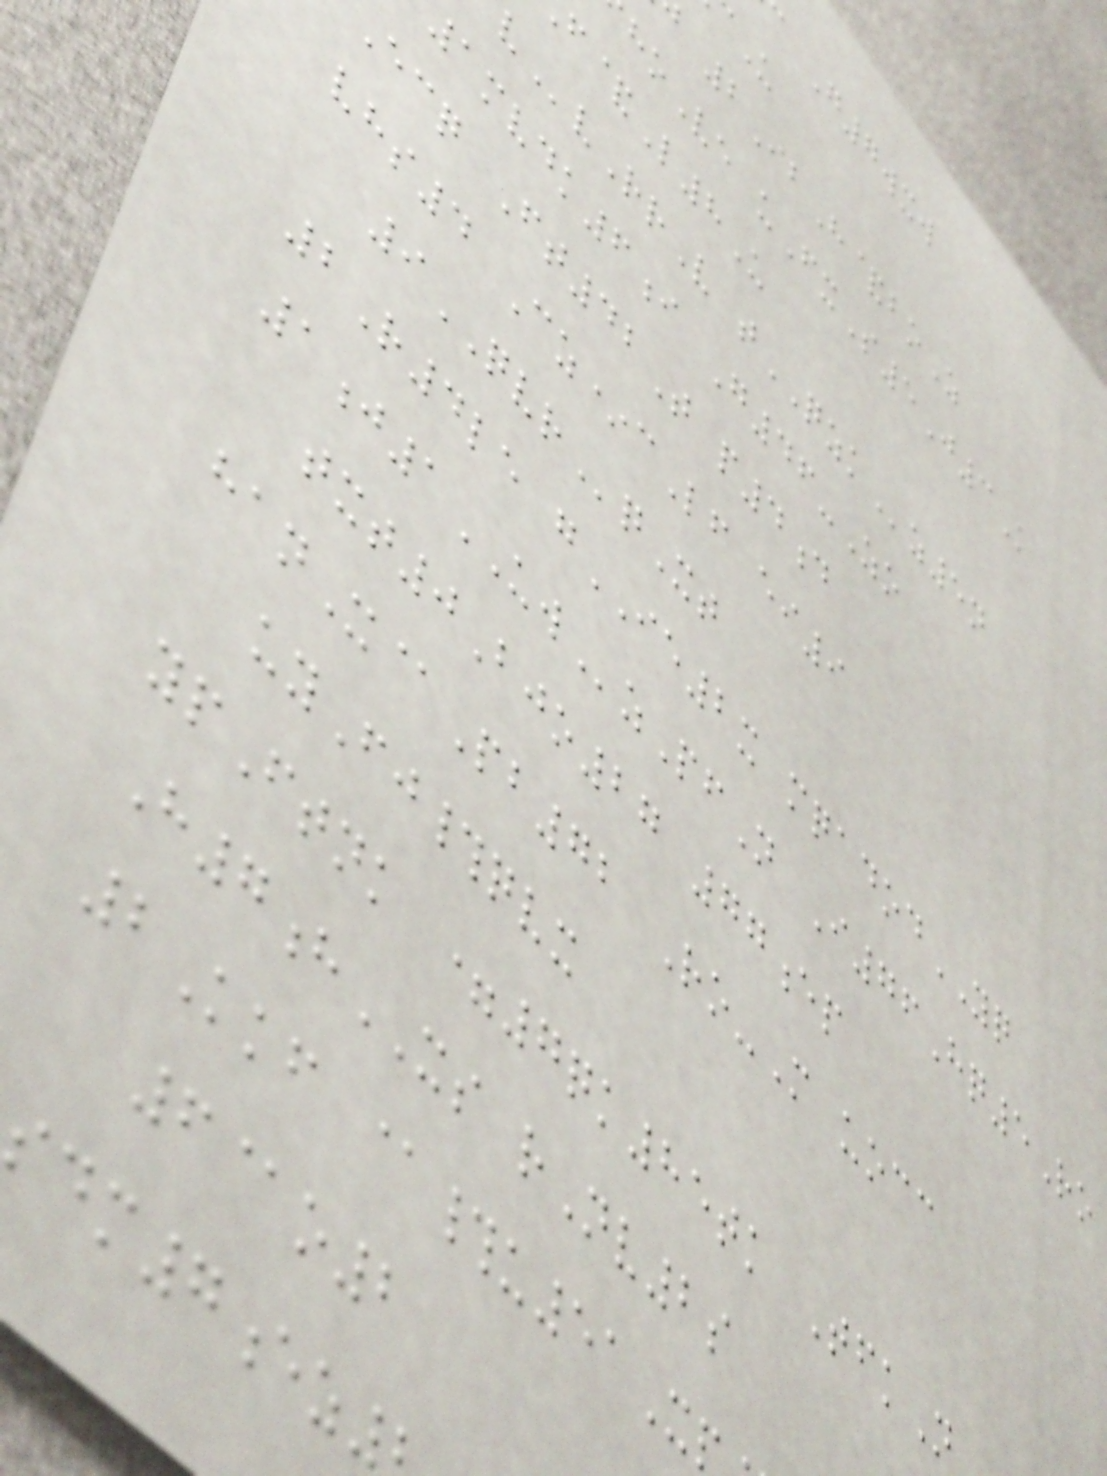G7wxw
2IbH&boZ
oVe uFxS5J3K
&L8U
vRrV tQZKz5n
1mvdk6i G46-Zo
ecq Ft42T p4d
vhs4 Cz*cLf ei9
9QVRqXt
2R4le gIE2x mqadodYQ
1j1UWzPfN I76Hq5Ro
txt0Bjo27 77ep
hanX@Pb72 Ro-M uocc
uyFj#qvx
ypFtnk =7qk85tk TfkN
H7hXS rNv2s
2Kkf @#u51X
6@o2
sdm7ez
